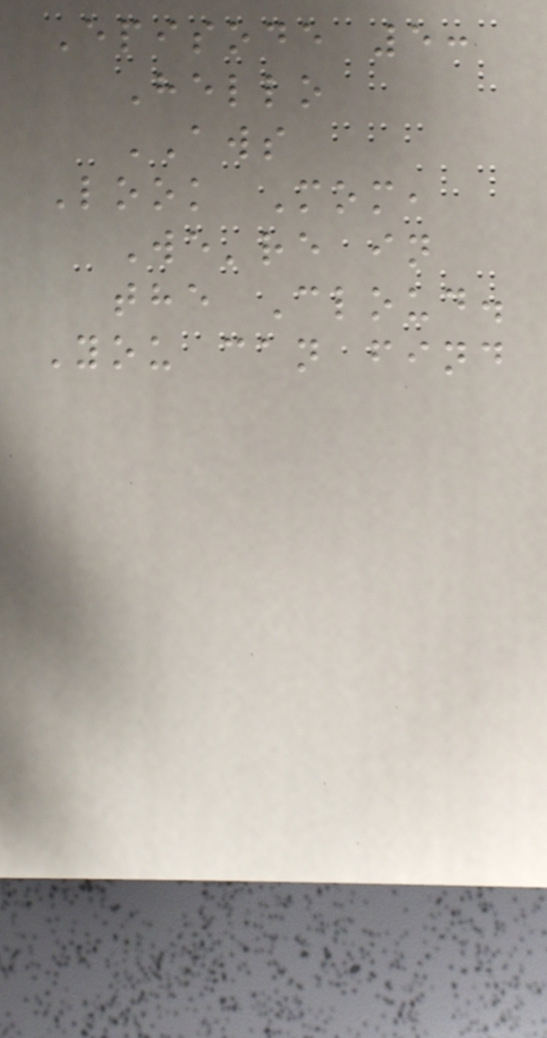Episode 5:
Hello
AWS
Look Mom,
We're in
the Cloud.
You can find
